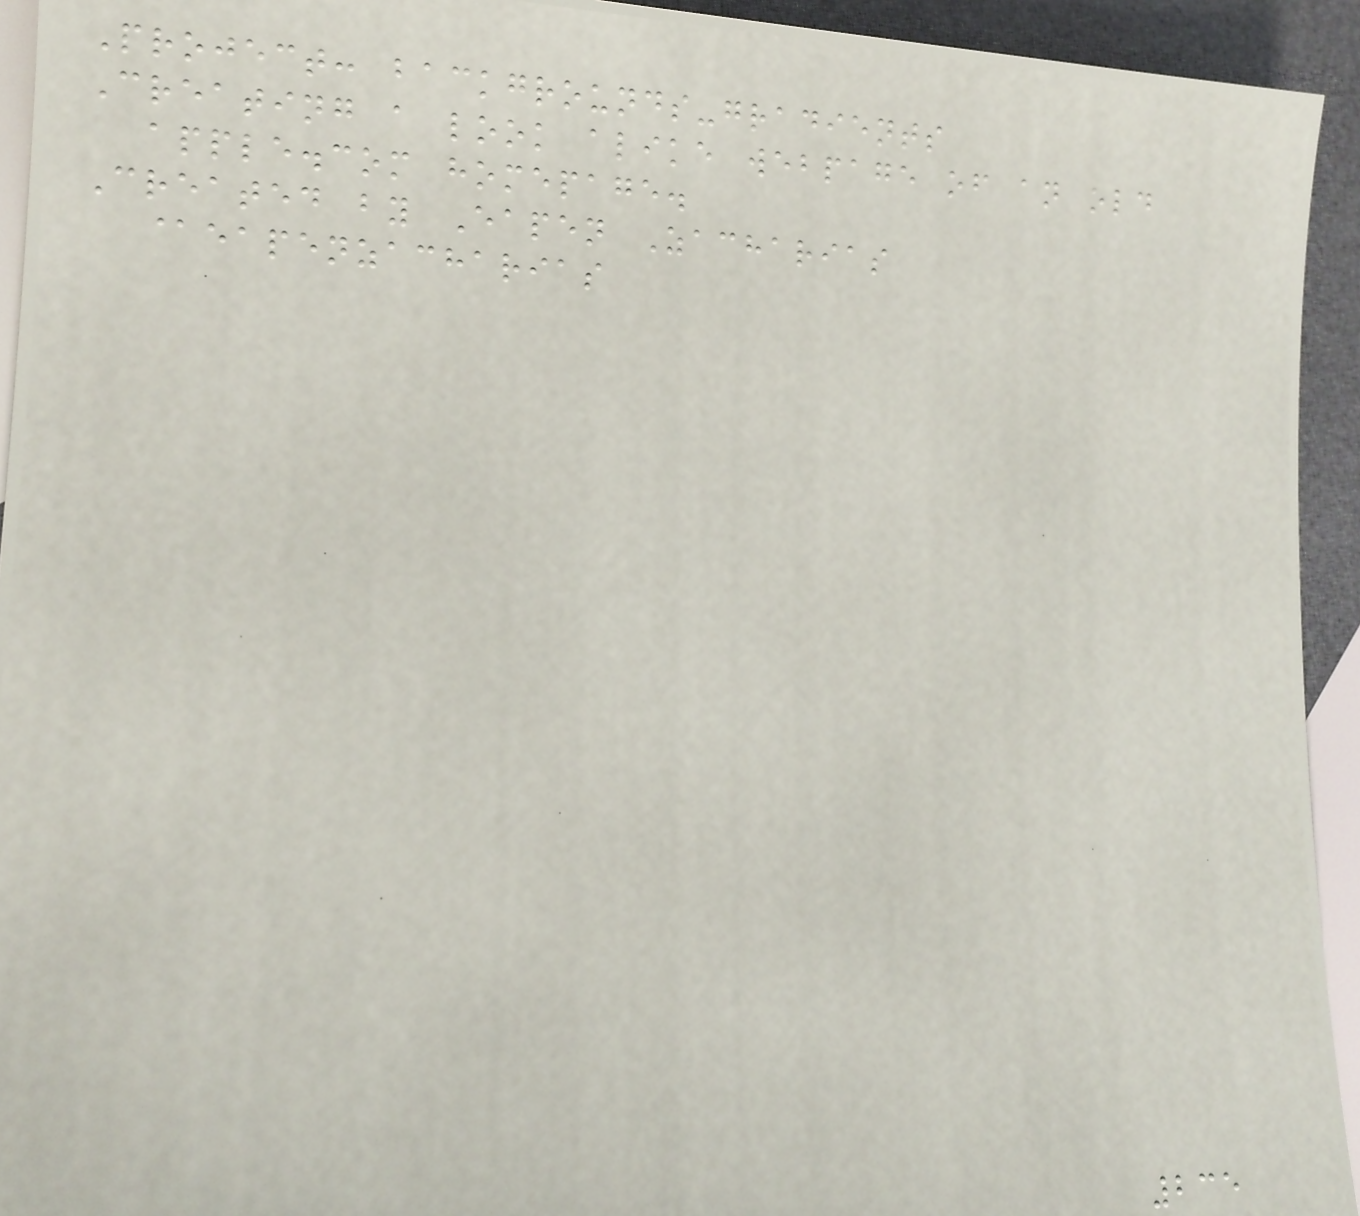Project: backgrounds-gradients
Creating a look alike webpage of an old
apple.com homepage.
Created by Eapen Zacharias
@eapenzacharias
235
